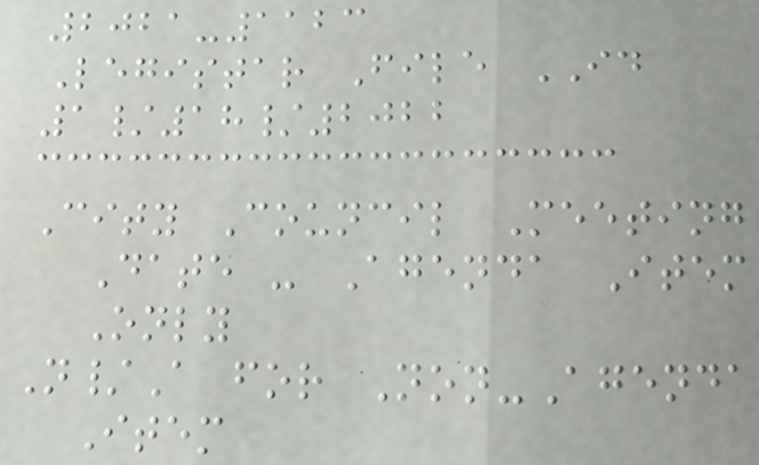2021-1123
Legistar File ID
1/18/2022
City Council Meeting
Date - Agenda Item
Only
N/A for Non-Agenda
Item
